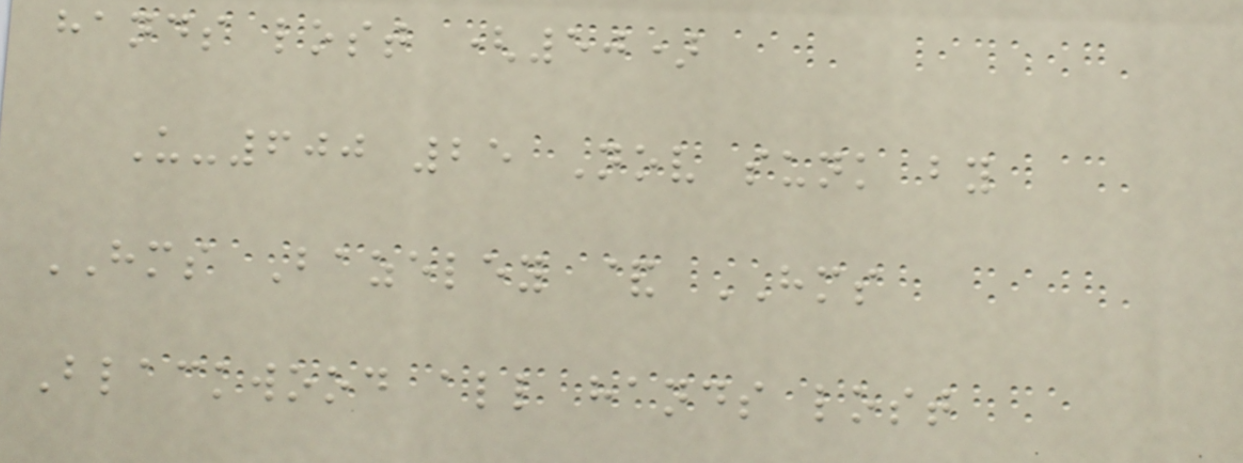hands lost (50)
U-600 25 Nov sunk by
HMS Bazeley & HMS
Blackwood all hands lost
